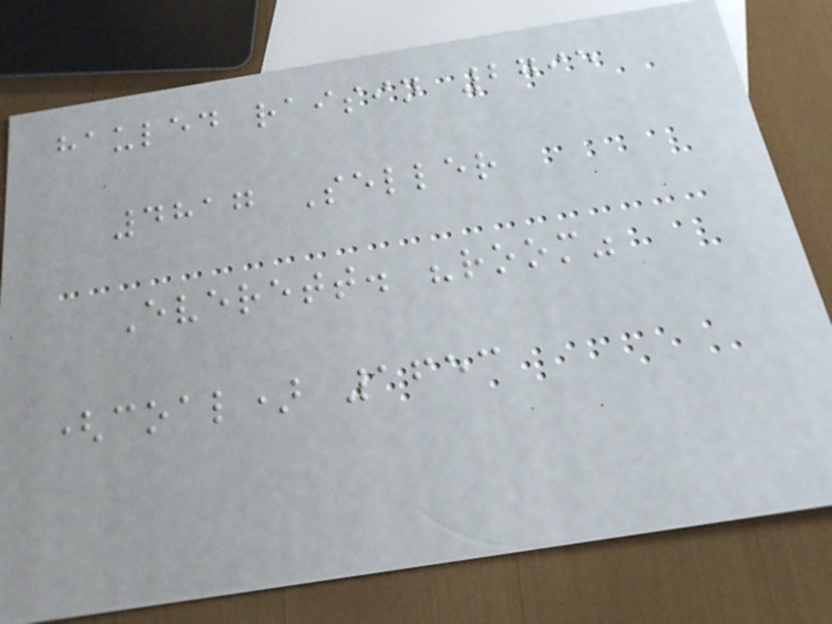hauled raisin 2795
4817 Seller
Everett. "room"
(coal) 1653
